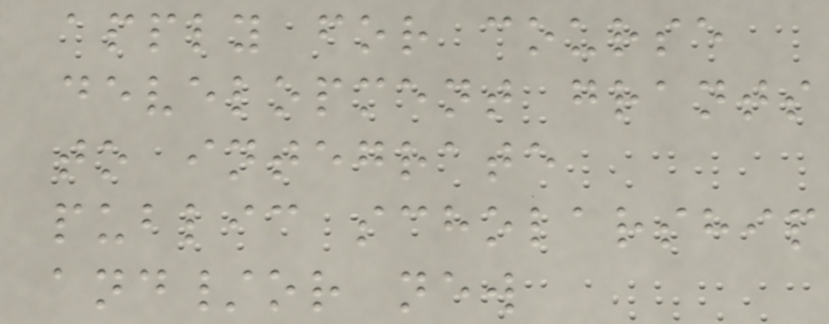apply for course
development grants
to integrate
public scholarship
and/or new
